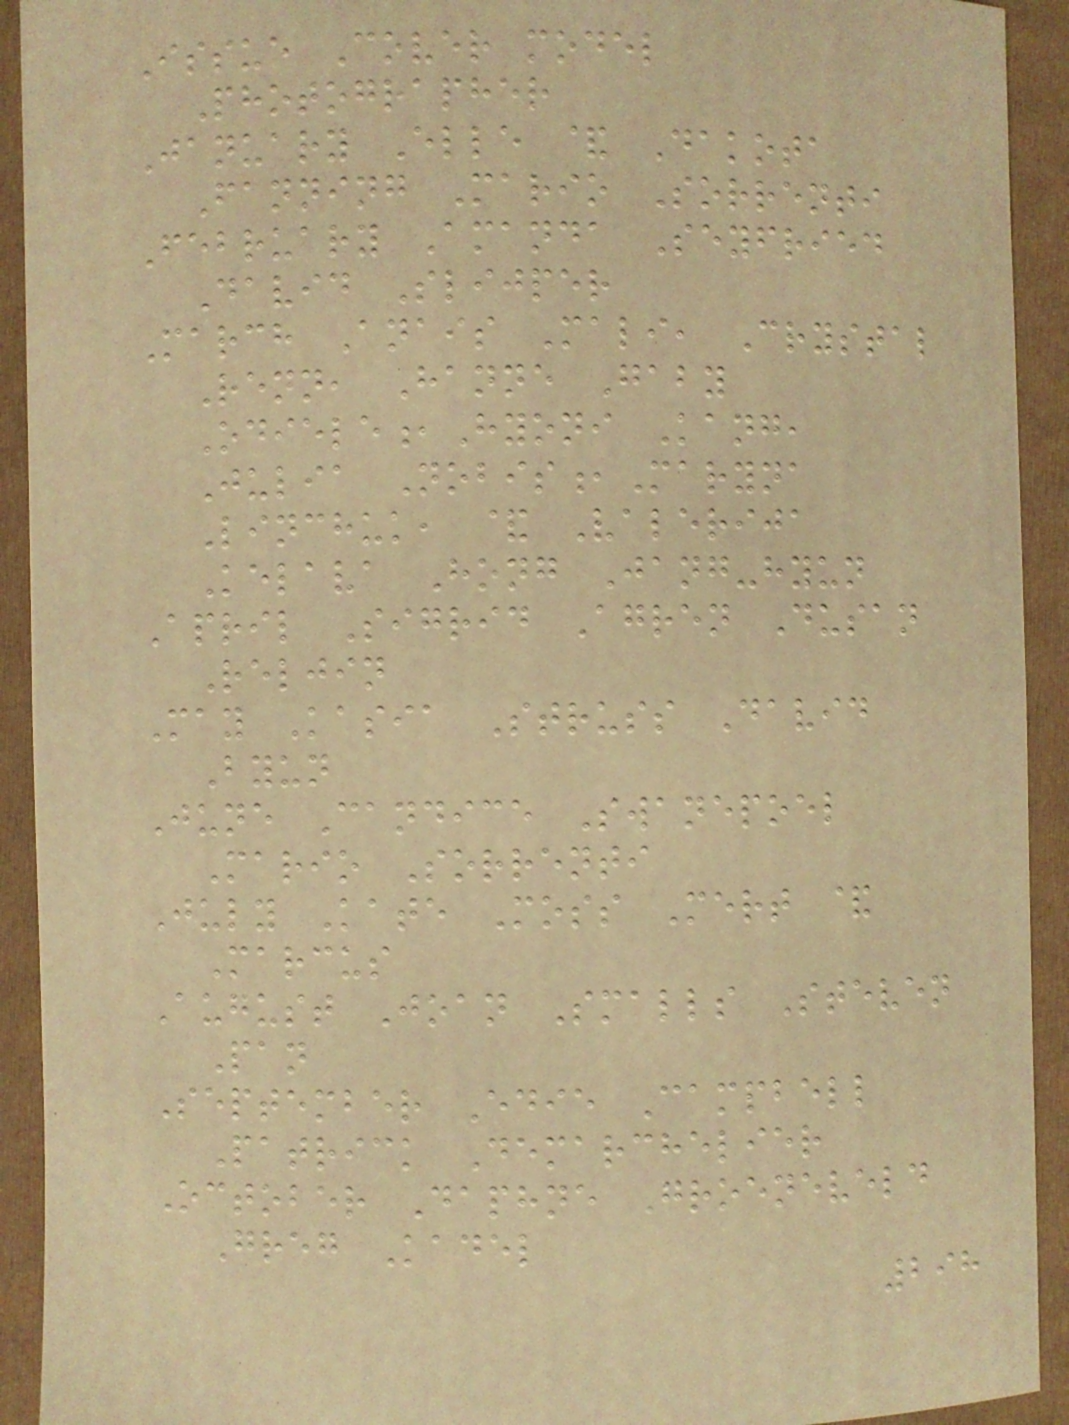Issue Cover model
Photographer
January Elle & Dakota
Fanning Mario Sorrenti
February Amanda Seyfried
David Slijper
March Anais Mali, Crystal
Renn, Hanne Gaby
Odiele,Hyoni Kang,
Julia Nobis,Maryna
Linchuk, & Valerija
Kelava Hong Jang-hyun
April Sigrid Agren Dusan
Reljin
May Kasia Struss David
Byun
June Candice Swanepoel
Mario Sorrenti
July Kate Moss Mert &
Marcus
August Joan Smalls Steven
Pan
September Edie Campbell
Patrick Demarchelier
October Daphne Groeneveld
Greg Kadel
298
